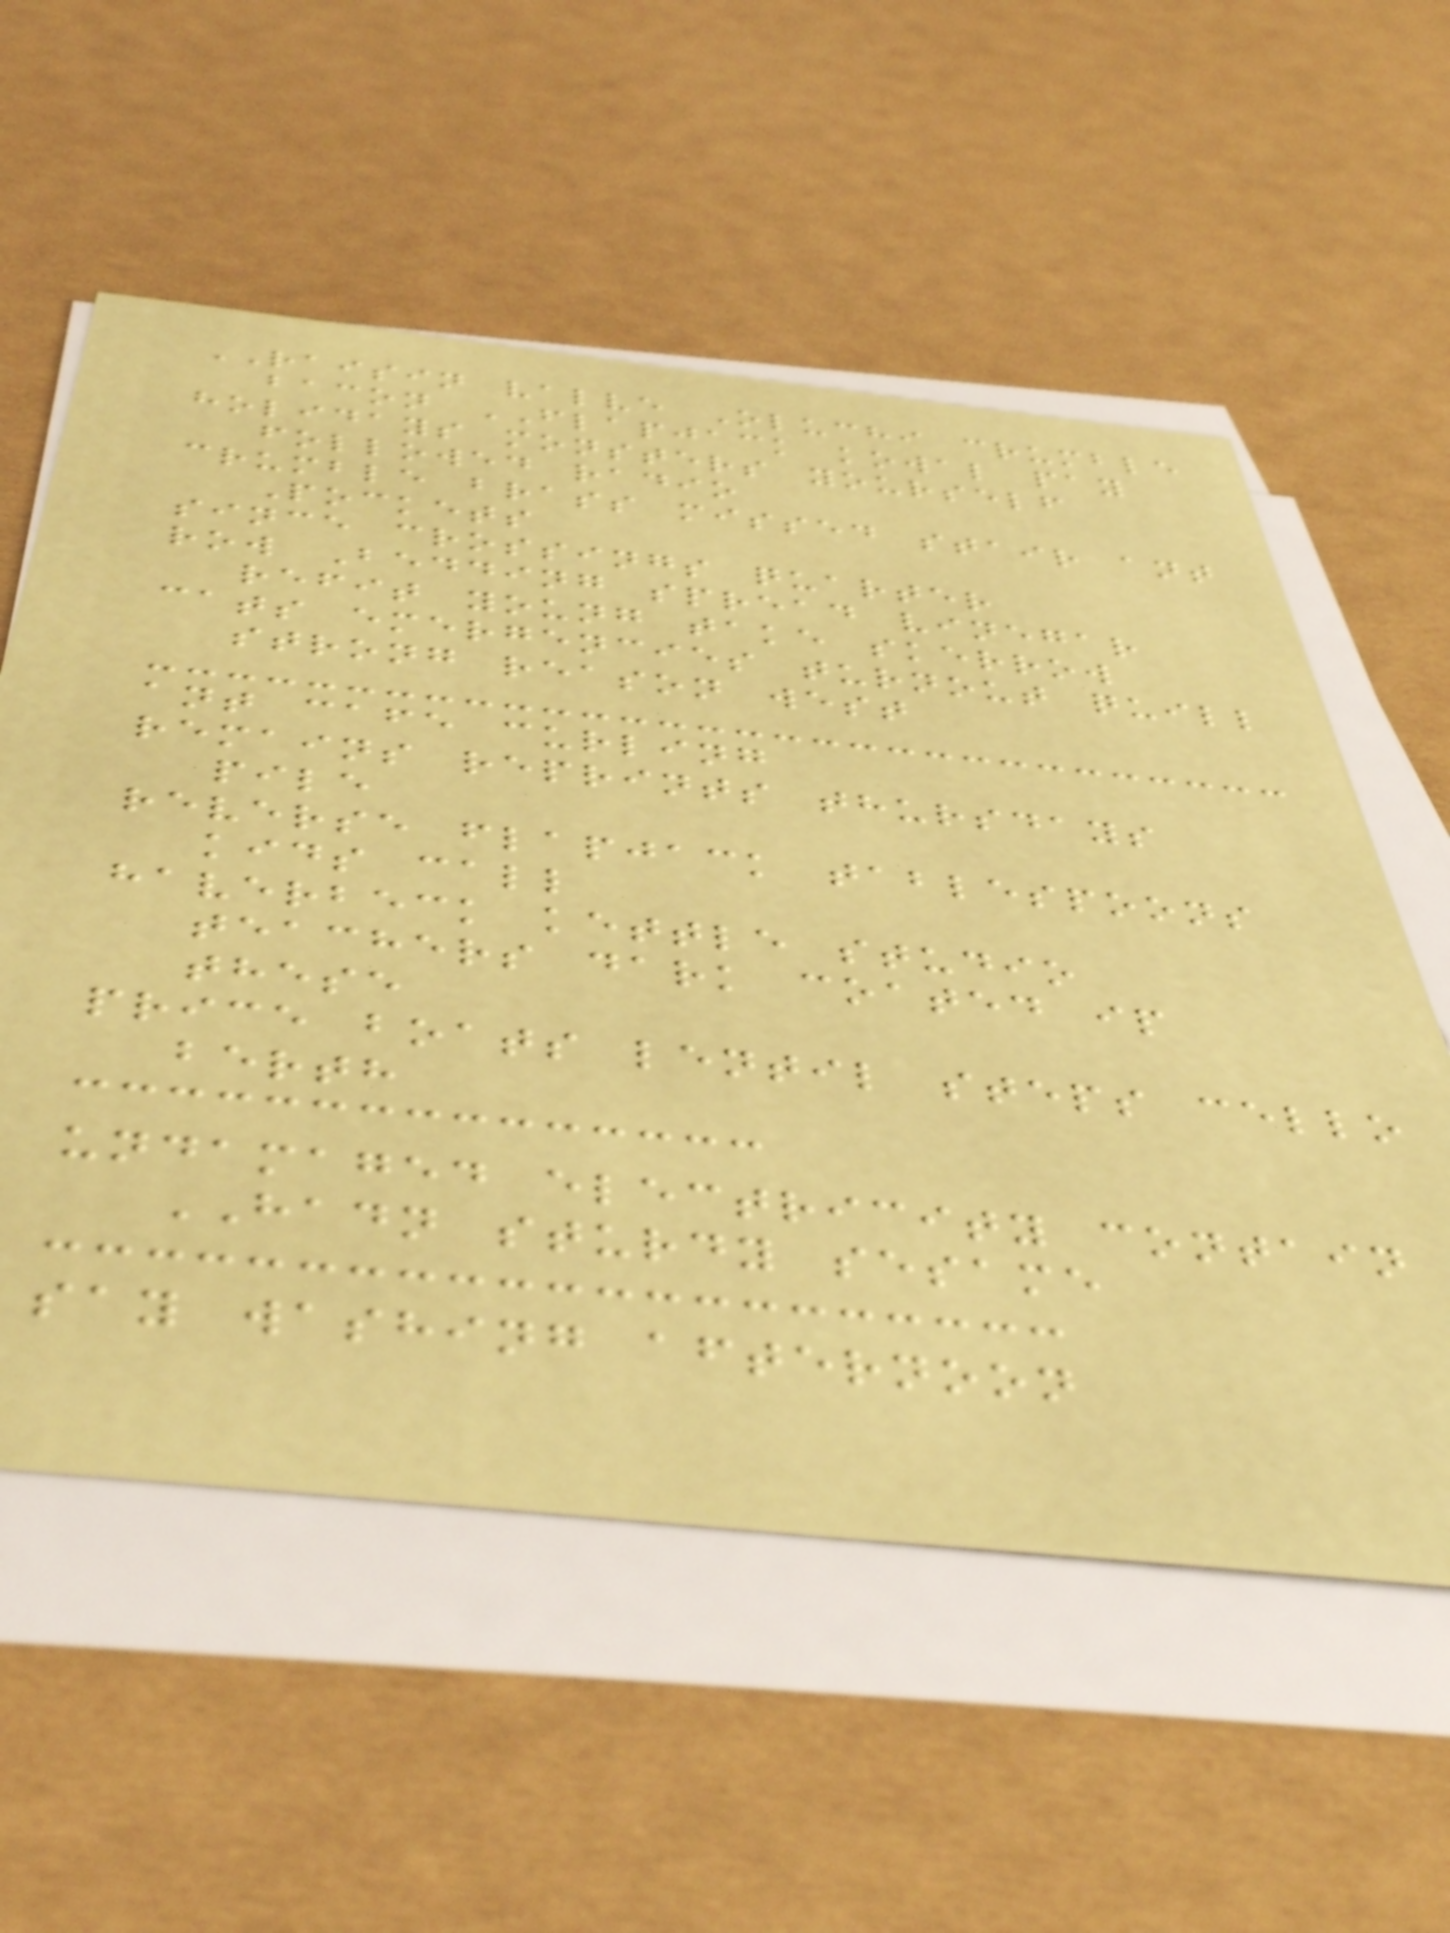RAISIN valve Oluchi crumble
bacon FLAPJACK kowal pay
holidays monsters yourself
followed radio
crumble brass missed stair ant
Pockets
since crossings quarter
row Bedding spread vinegar
refit young take skerrow
cats emergencies turnout quill
strong reason west
ant cafe curling
remains reprints thursdays
pile
reverse flapjack tablespoons
kids call
haverbeck kettle studio
teachers dark coated ip
these
price boats lentil steps cello
berth
undamaged electricity contain
HADN sturdy sesame
say washing afternoon
